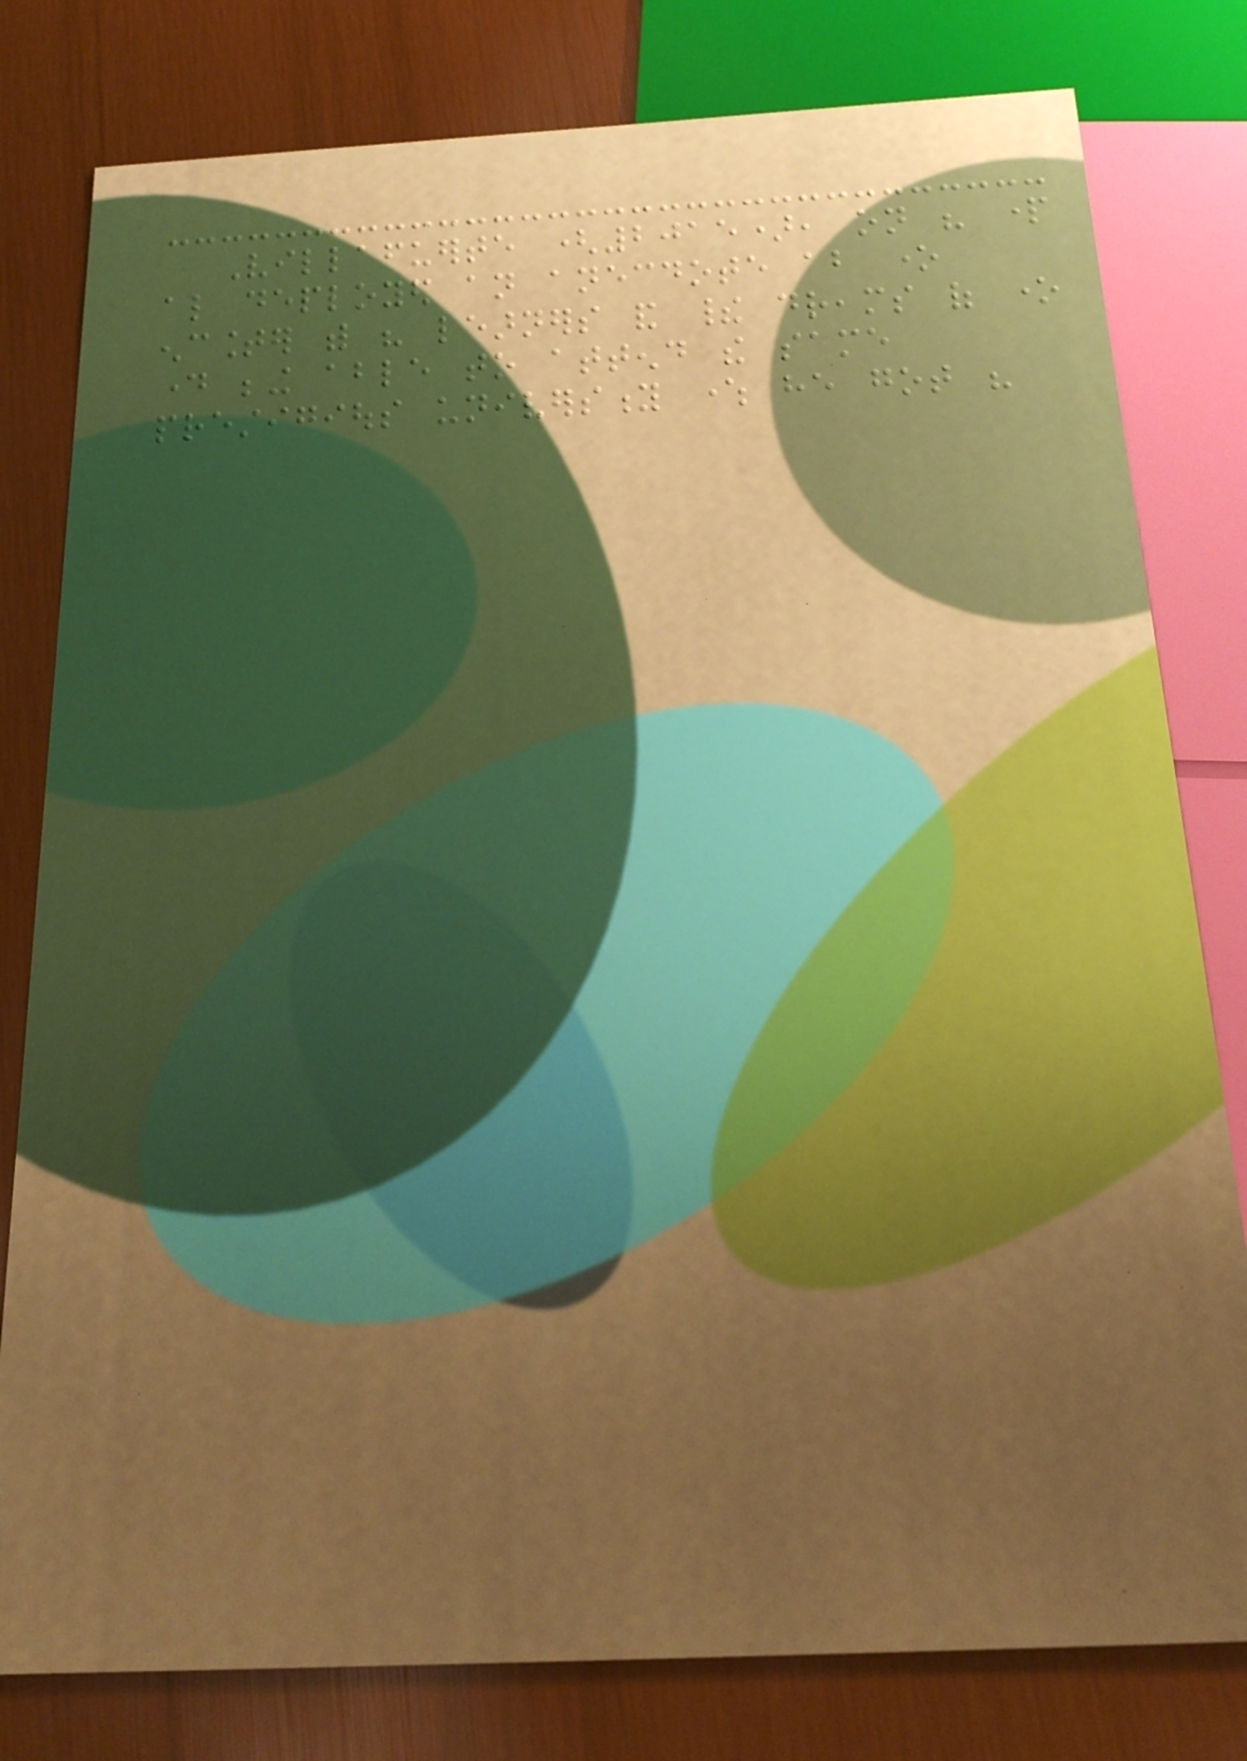Villafuerte (2015), on his part
also deployed an anecdote about one
encounter with his learners and their dreams of one
day being able to attend the same
prestigious university where he got his
